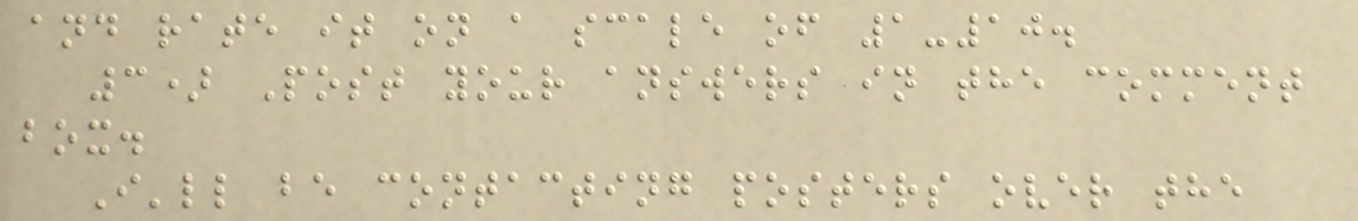and rate it on a scale of 1-10.
3) Post your answers in the comment
box.
I'll be contacting posters over the
